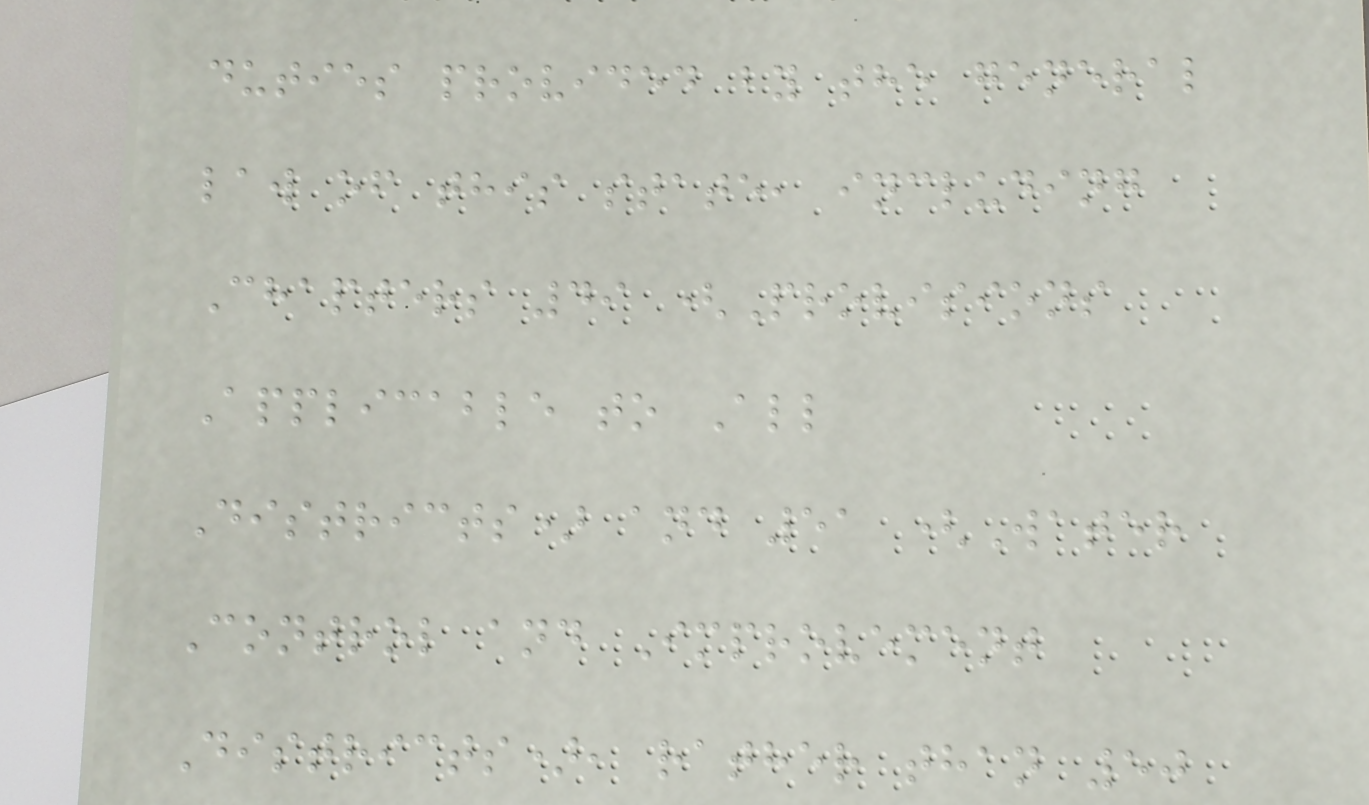duties provided by the general
law of this state, including
Chapters 49 (Provisions
Applicable to All
Districts) and 51 (Water
Control and Improvement
Districts), rather than 50
